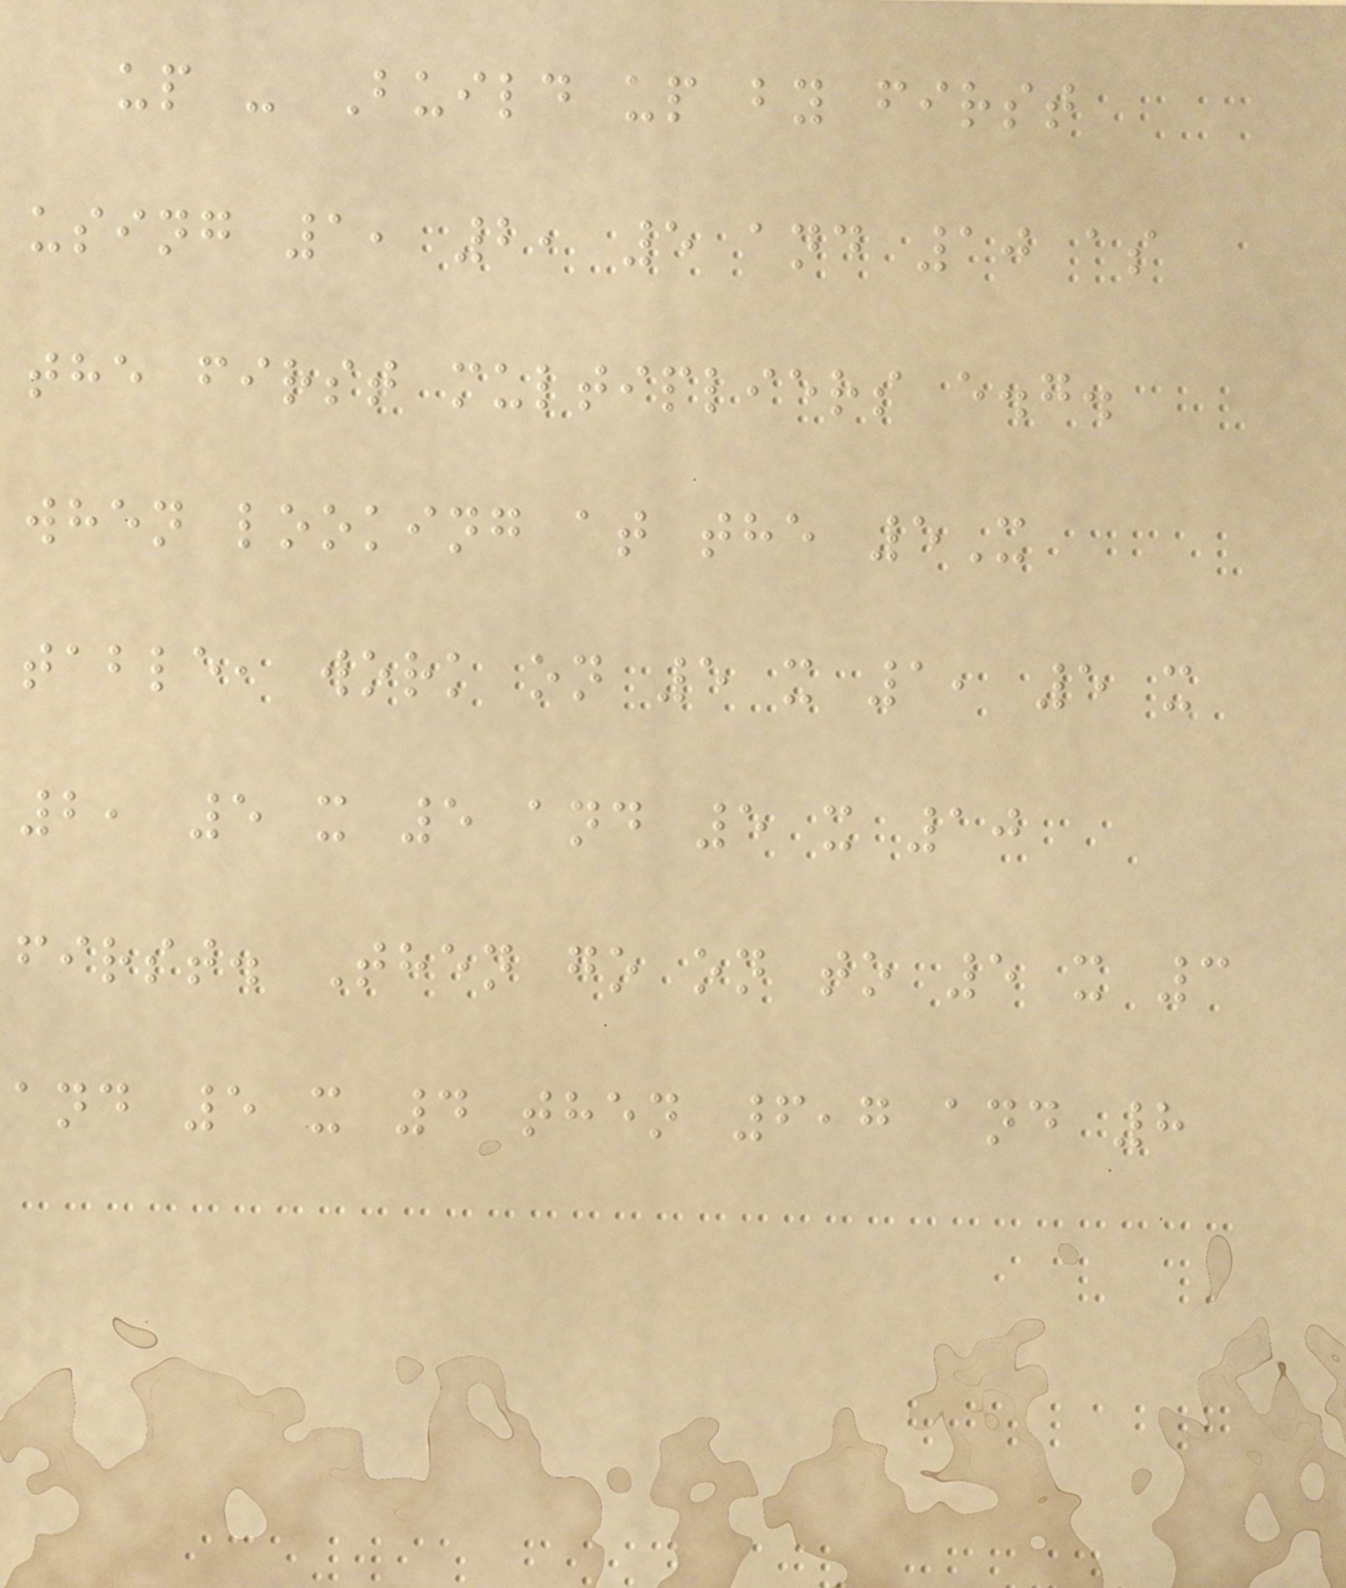up - Build up by first
using 1, 2, 5 and 10 as
the first multipliers e.g.
when looking at the 5X
table, work on 5 x 1, 5 x
2, 5 x 5 and 5 x 10
first. Then go on to 5 x 3
and 5 x 4 then 6,7 and 8
